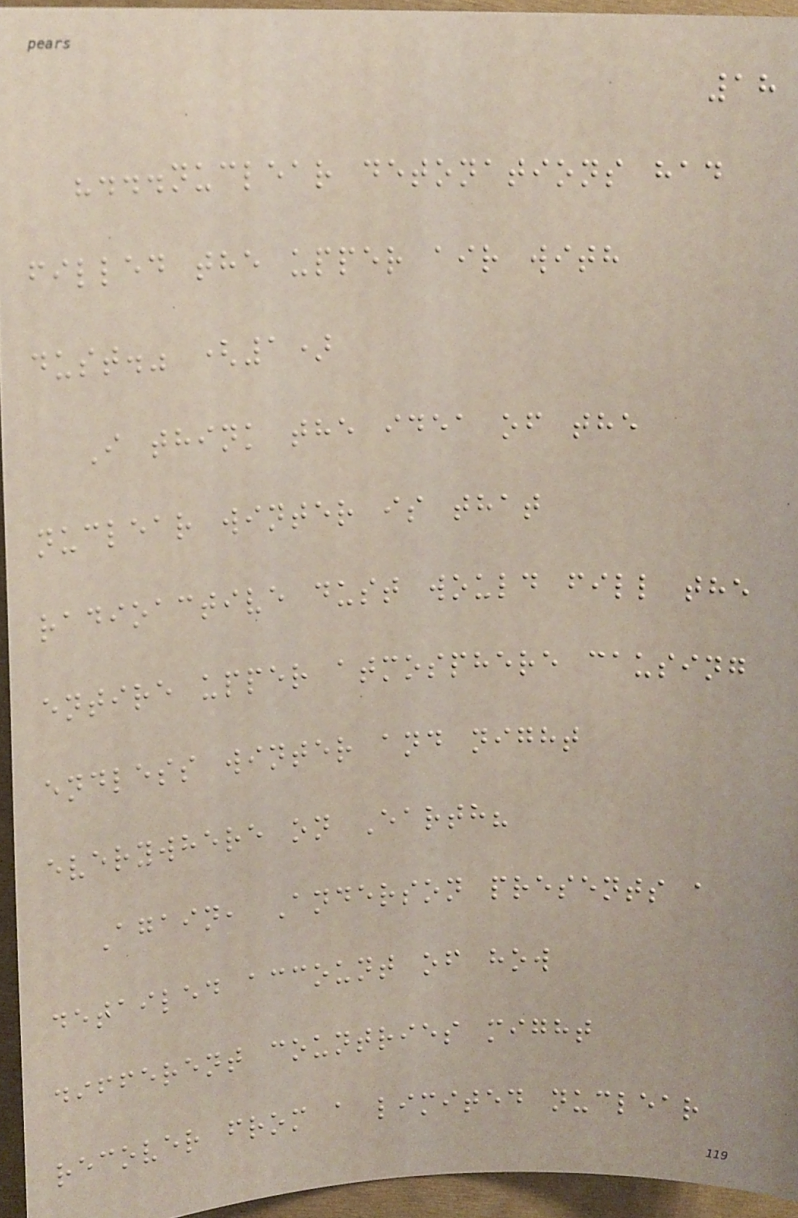18
"...nuclear detonations had
filled the upper air with
dust." (1)
I think the idea of the
nuclear winter is that
radioactive dust would fill the
entire upper atmosphere causing
endless winter and night
everywhere on Earth?
Again, Anderson presents a
detailed account of how
different countries might
recover from a limited nuclear
